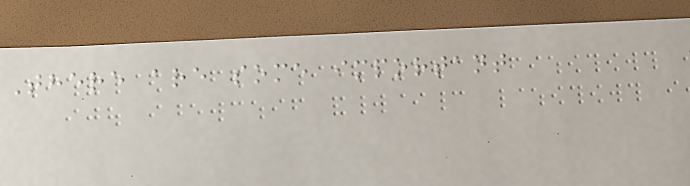There are some important
